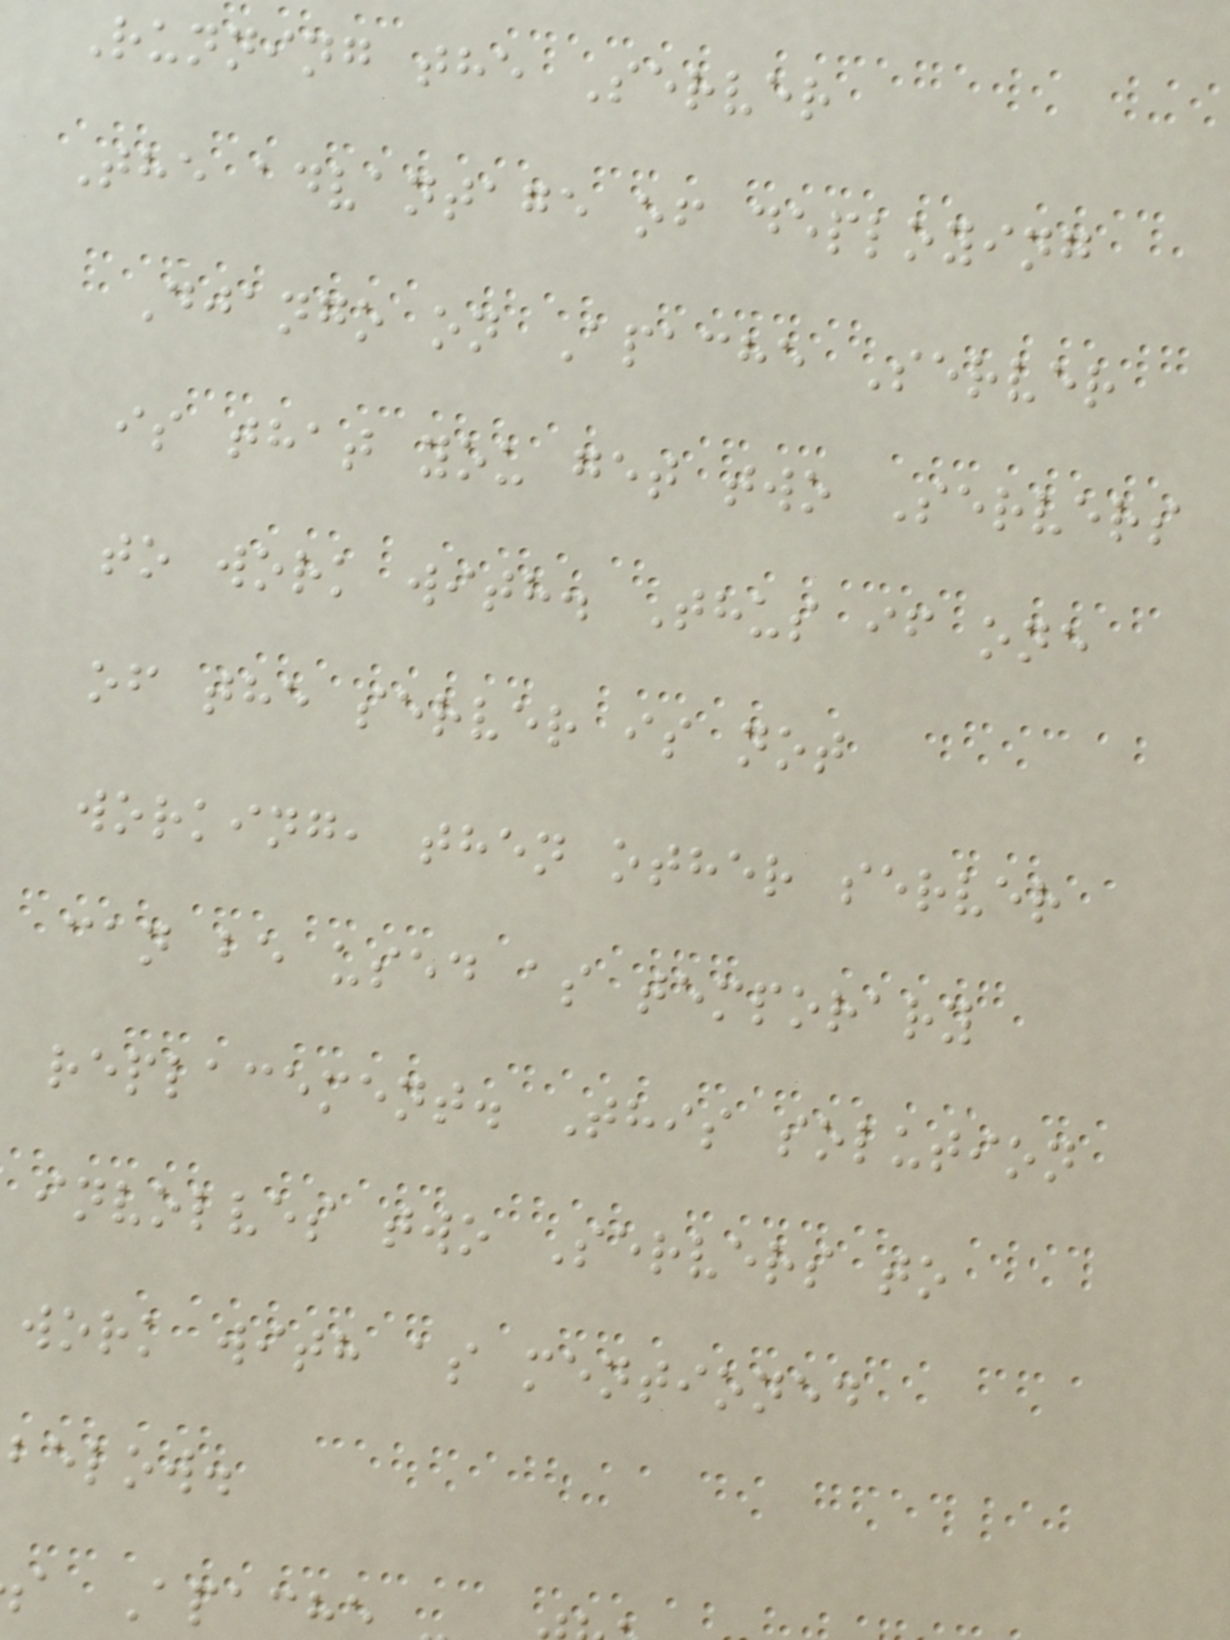Running the Server
The advantage of deploying
Django on Apache Server
is that you get two Servers
to work with. Thus if one
of the server is not
working, then other server
can be used as temporary
replacement. This solution
involves two Servers to
work with as mentioned
below.
a Apach
